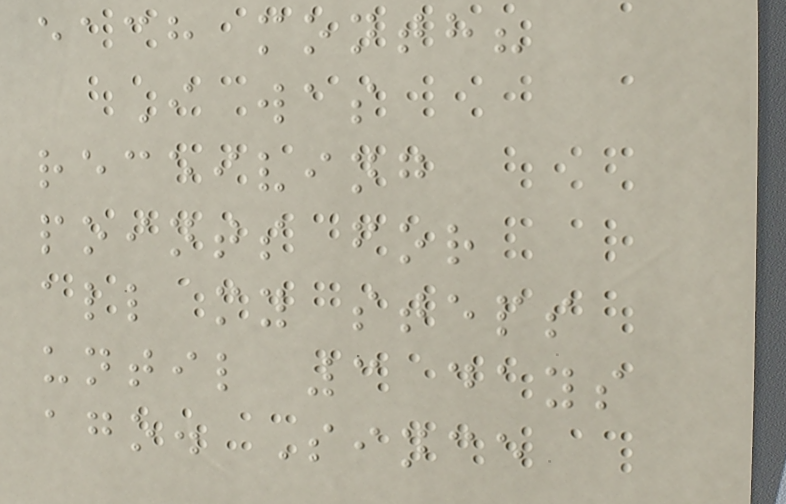each month?
I was
receiving
points for
all my steps
until 3 days
ago. Since
